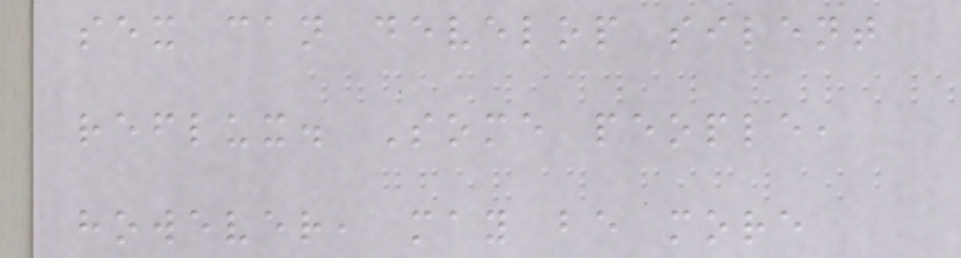sex can develop silent
reflux. Some people,
however, may be more
